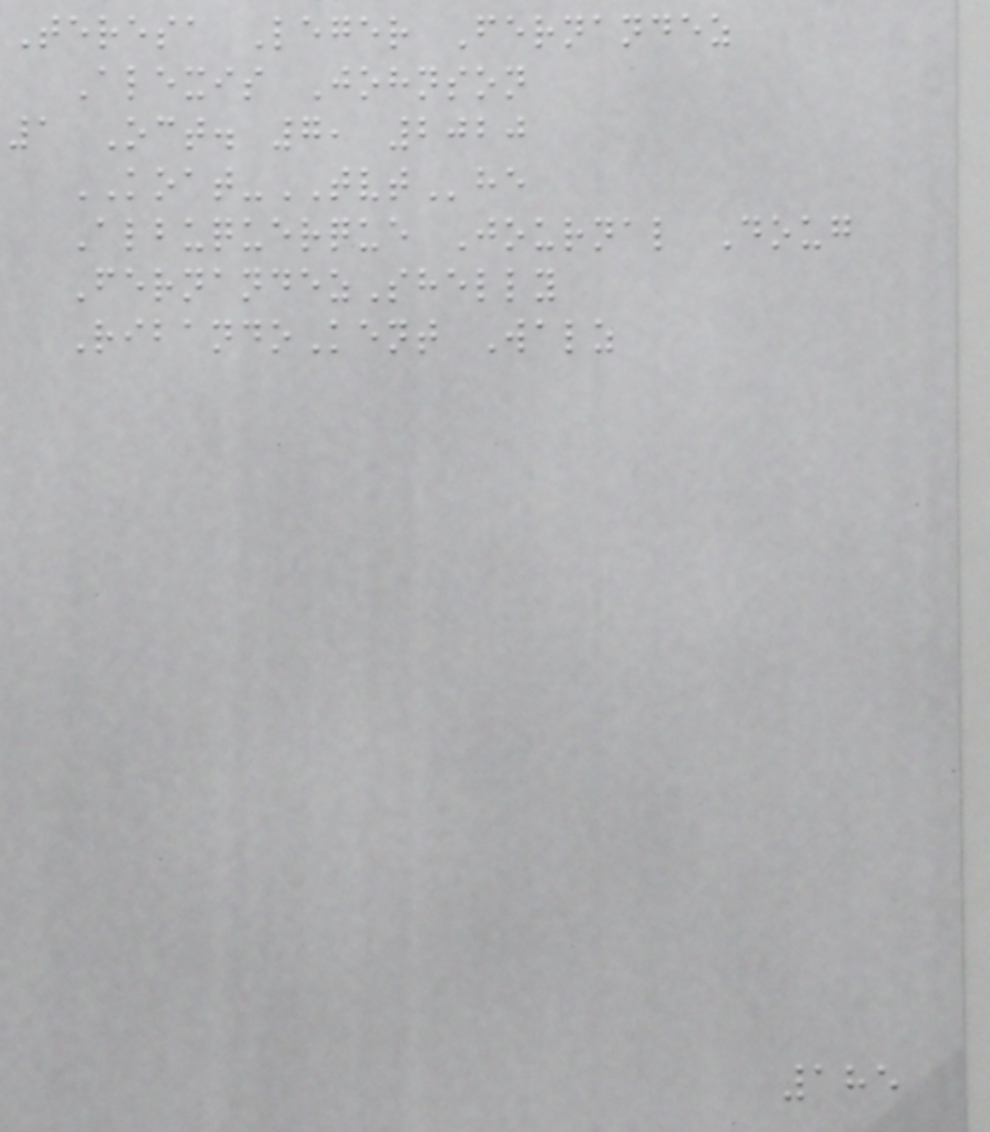Teresa Leger Fernandez
Alexis Johnson
1 Oct. 7, 2020
KOAT-TVThe
Albuquerque Journal Doug
FernandezShelly
RibandoKent Walz
185
